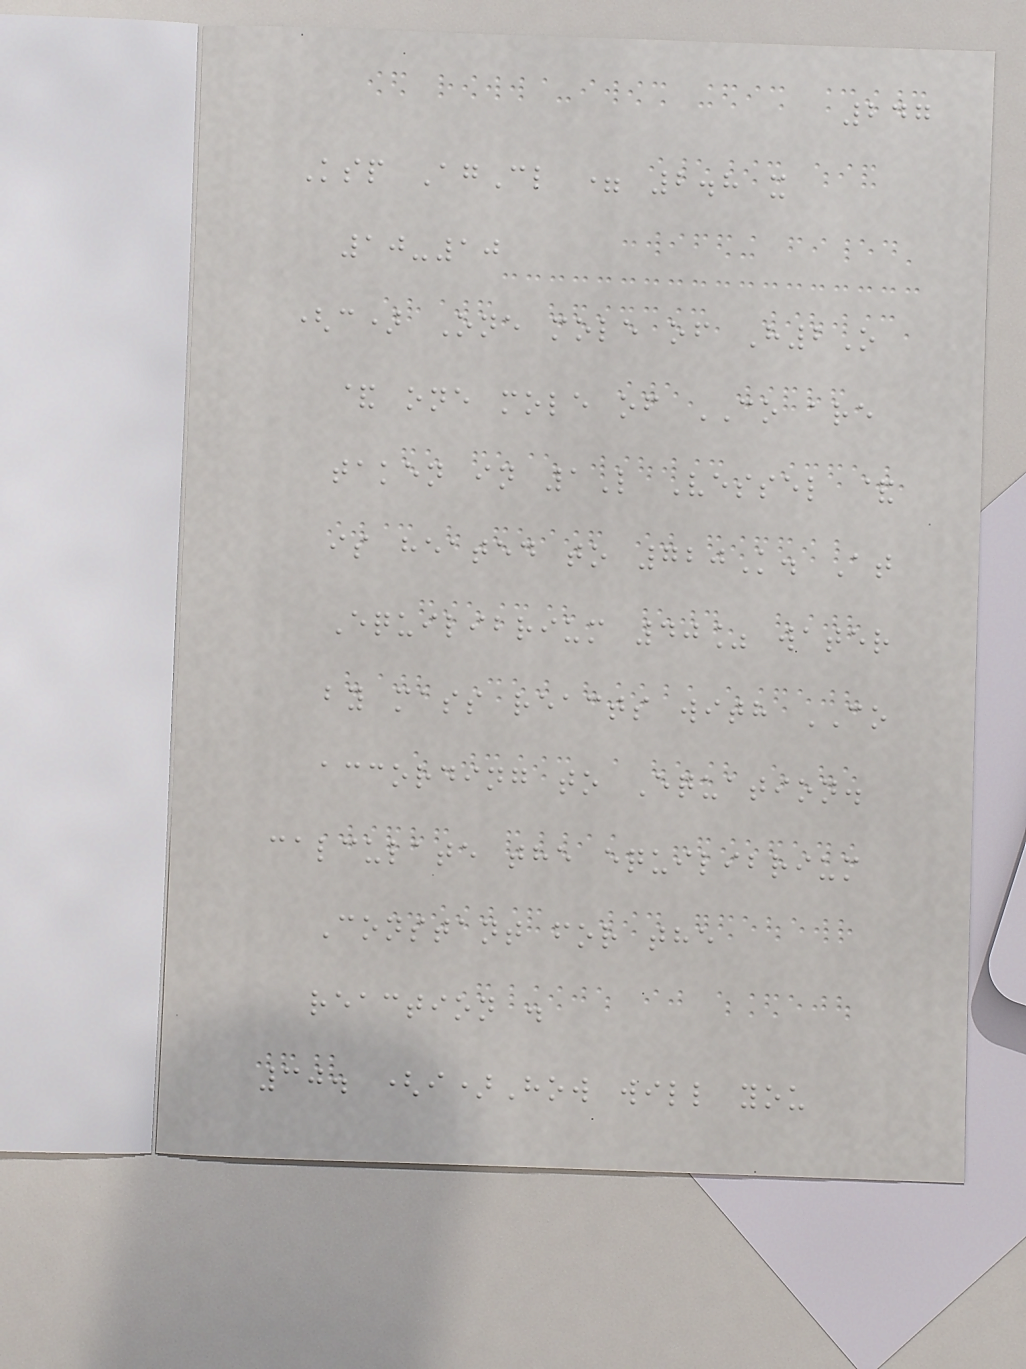247
Ksp AgCl = 2.8 x
10-10
(c) One mole of H2O
& one mole of CO are
taken in 1L Vessel &
is heated to 720K. At
Equilibrium 40% water
by mass reacts with CO
according to Equation.
calculate the equilibrium
Constant for the
reaction .
30. (i)How will you
